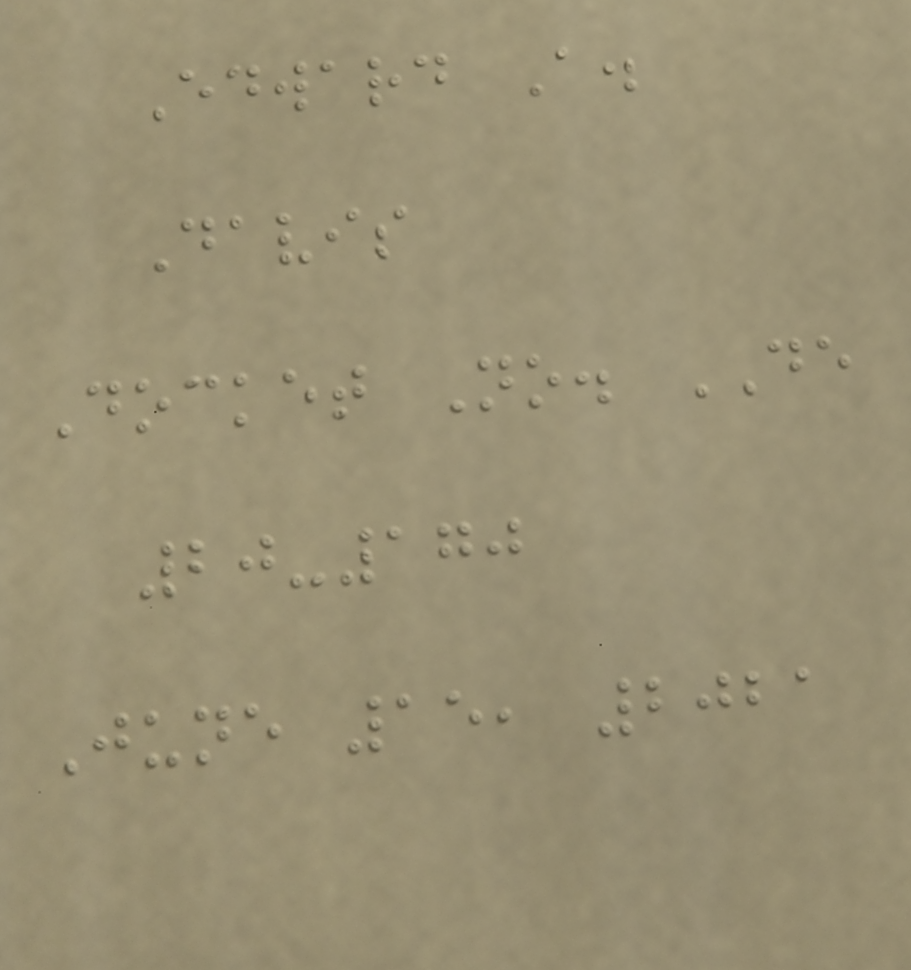Edward A.
Davis
Docket No. DE
20-170
June 15, 2021
